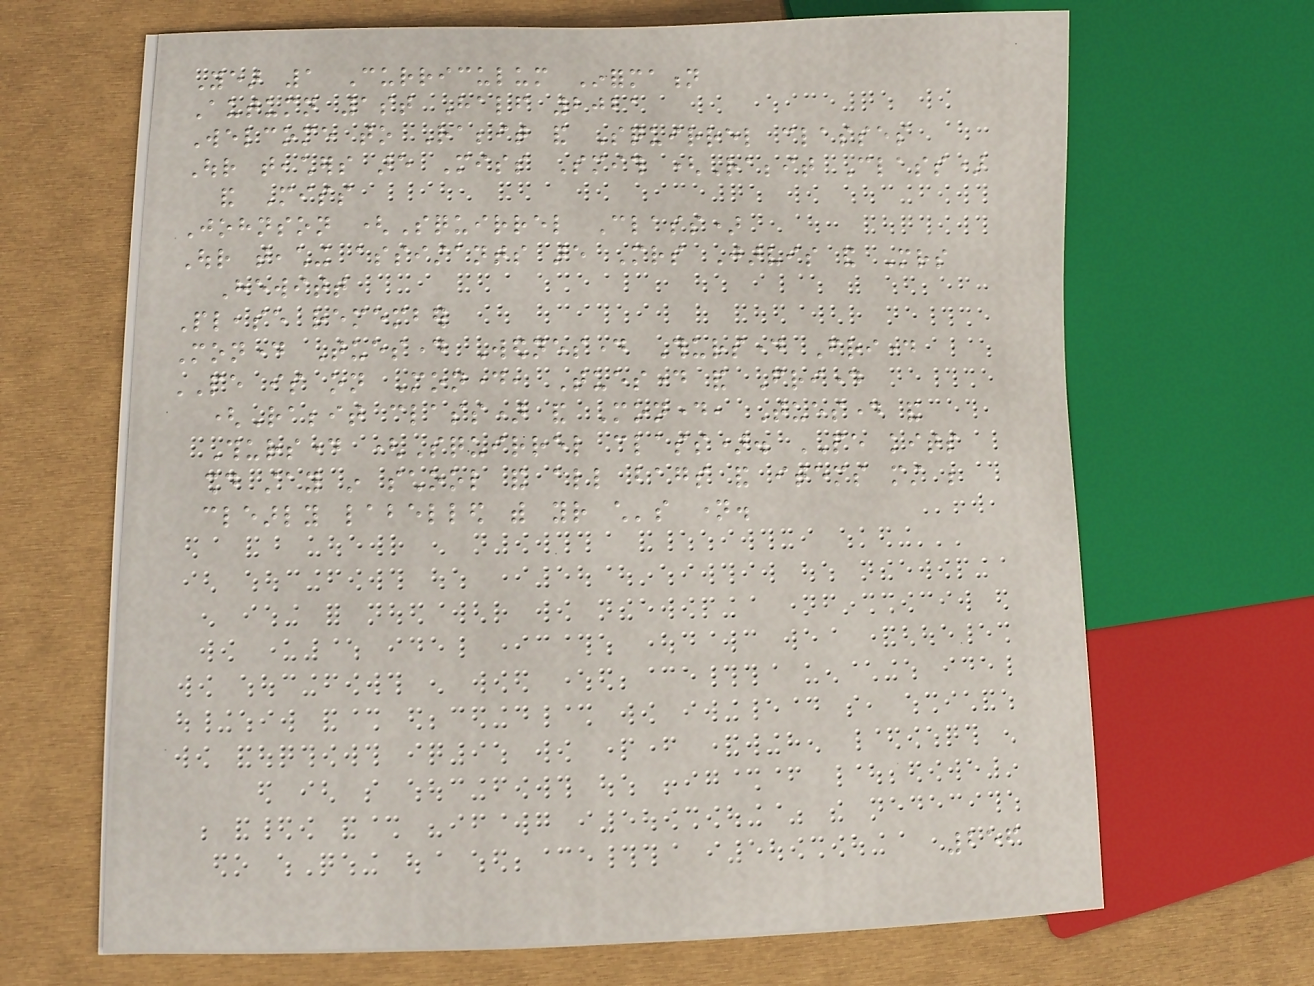Year 1 Curriculum Information
Autumn 1st Half 2021
Welcome to Rabbit and Squirrel classes
Our teachers are Miss Smith (Rabbit Class)
and Miss
Johnson (Squirrel Class)
Our teaching assistants are Mrs Jarvis and Mrs
Hewitt
Please remember
Monday Tuesday Wednesday Thursday Friday
PE is on Monday, Tuesday and Friday
(Rabbit class) and Monday, Tuesday and
Thursday (Squirrel class). PE kits
should stay in school and all bags and items must be
clearly labelled with your child's name.
256
